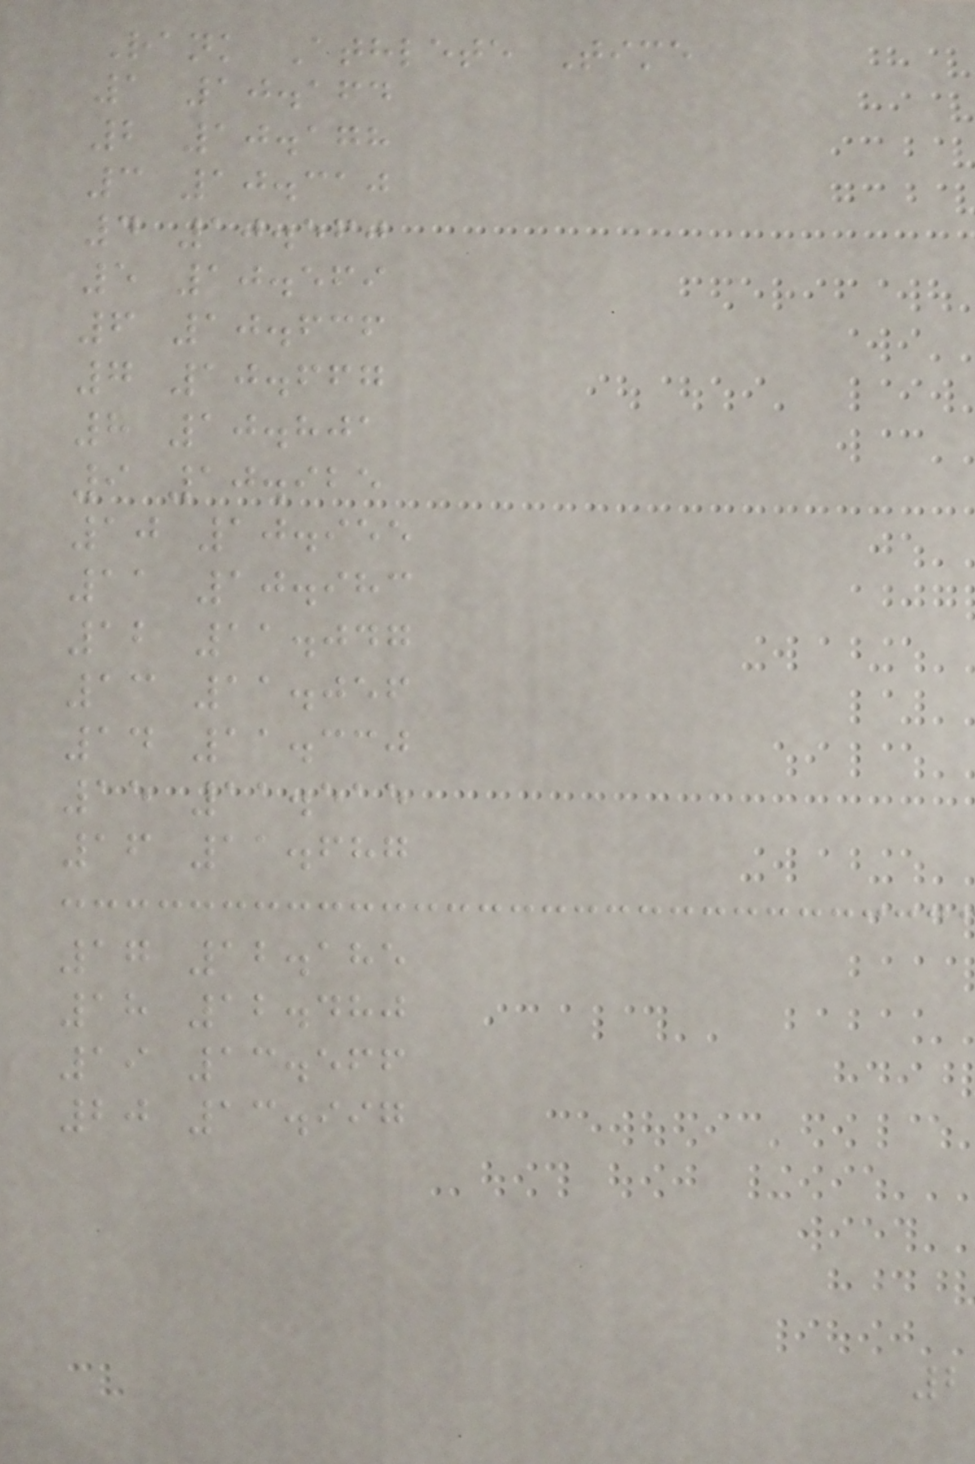Rank Athlete Time
1 10.164
2 10.178
3 10.310
4 10.560
5 10.569
6 10.636
7 10.667
8 10.801
9 10.925
10 10.955
11 10.983
12 11.047
13 11.056
14 11.330
15 11.515
16 11.687
17 12.185
18 12.480
19 13.566
20 13.997
2
